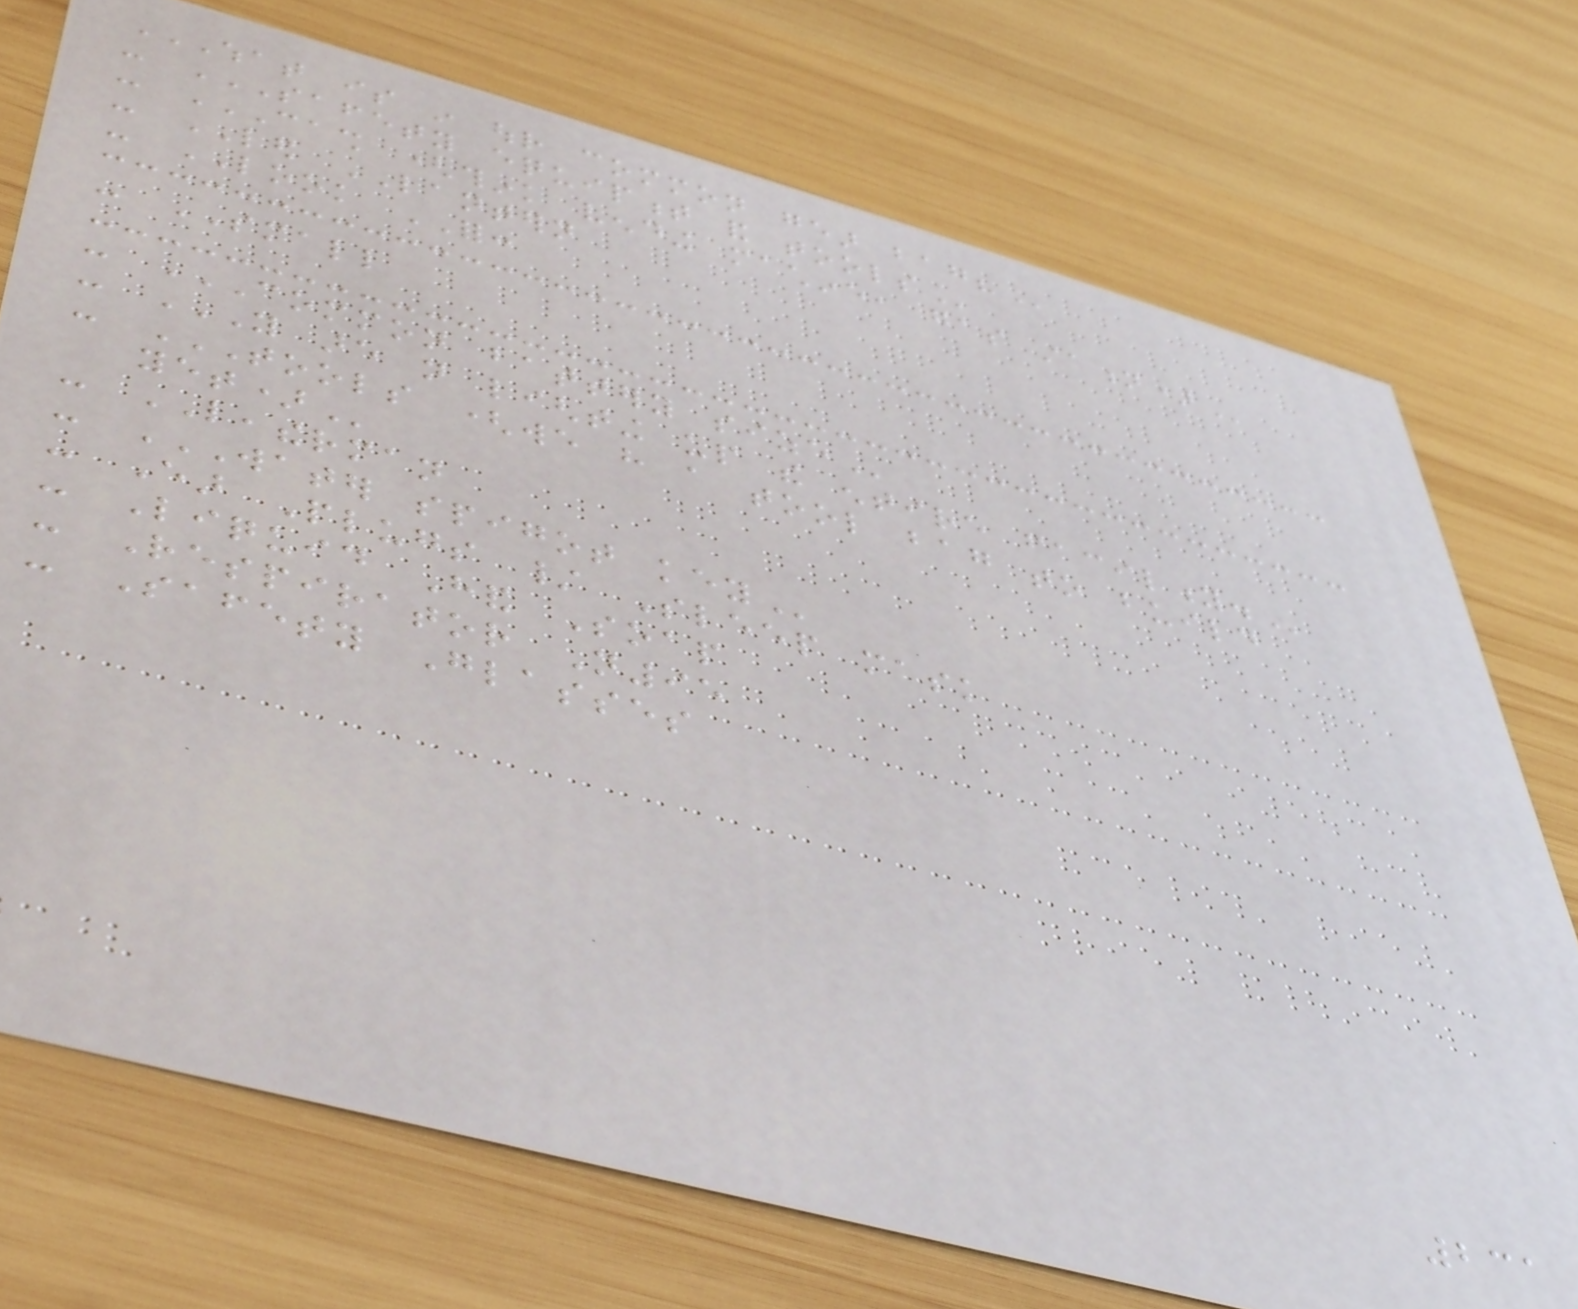WHAT IS IN OUR COMMON GEAR BAG?
- SAFETY EQUIPMENT AND TOOLS
- CASH (THINK VENDING MACHINE, GAS STATION)
- LED LANTERN
- LOOK FOR:
- SMALL
- COMMON BATTERY SIZE
- YOU ARE NOT LIGHTING UP THE ENTIRE FACILITY.
- TOOLS (WE HAVE A TOOL BAG TO BUILD
YET)
- LEATHERMAN
- WATER SPIGOT KEY
- Ear Plugs / Sleep mask
- Liquid Hand Soap
- Respirator N95
- Safety Glasses
231
